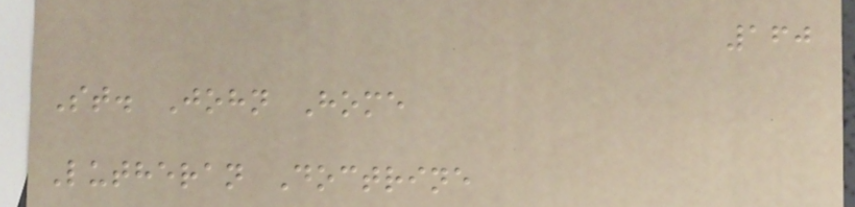160
St. John Home
Lutheran Doctrine
